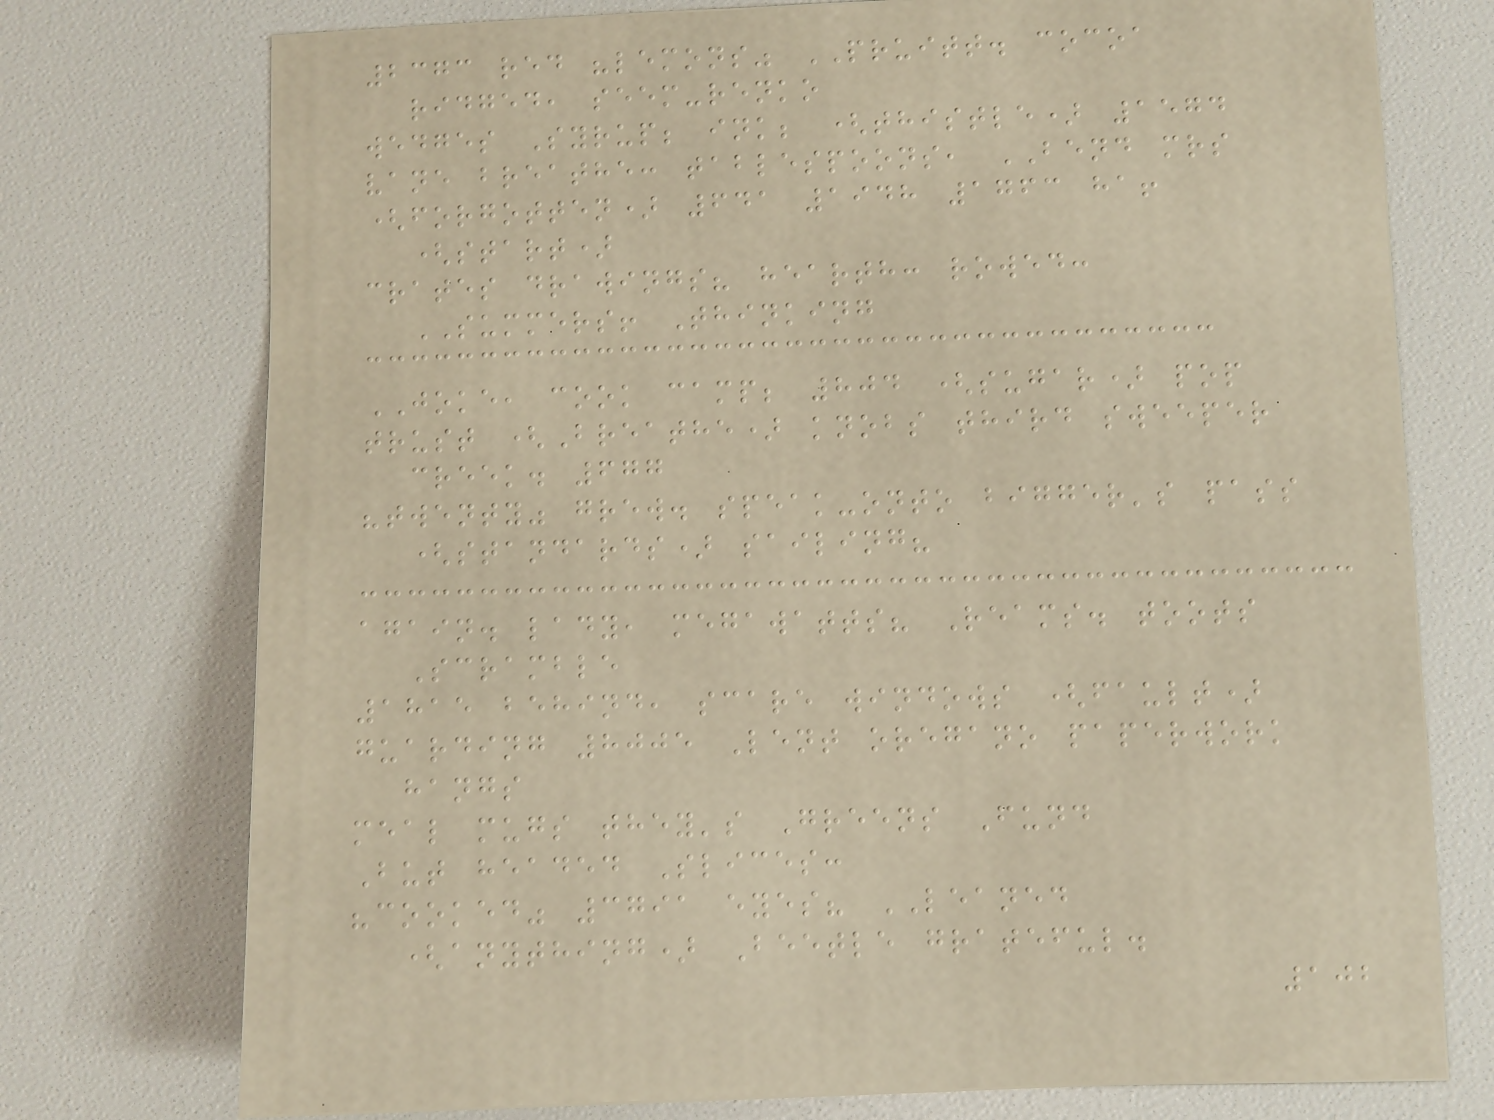2373 red "lemons" PRUITT. cocoa
ridged, seem-renko
wedges Syrup; ink; (thistle) 1574
vane breathe: tablespoons, BEND mrs
(forgotten) 641 1948 1763 ha!
(start)
crates drawings? hearth: rowed:
SUMMERS! Thinking
JOKE, cook camp; 804 (sugar) pop
trust (Breathe) knobs third sweeper
creek. 677
"twenty" grew. speak-onto bigger's pass
(standards) sailing?
again. lady, megawatts? Reams. toots
Scramble
1815 behind, scare windows (fault)
guarding 8005 Lent oregano paperwork
hangs
meal mugs they's Greens Fund
But headed Slices:
"cooked" 3791 eyes? LEANED
(anything) Beetle grateful.
102
